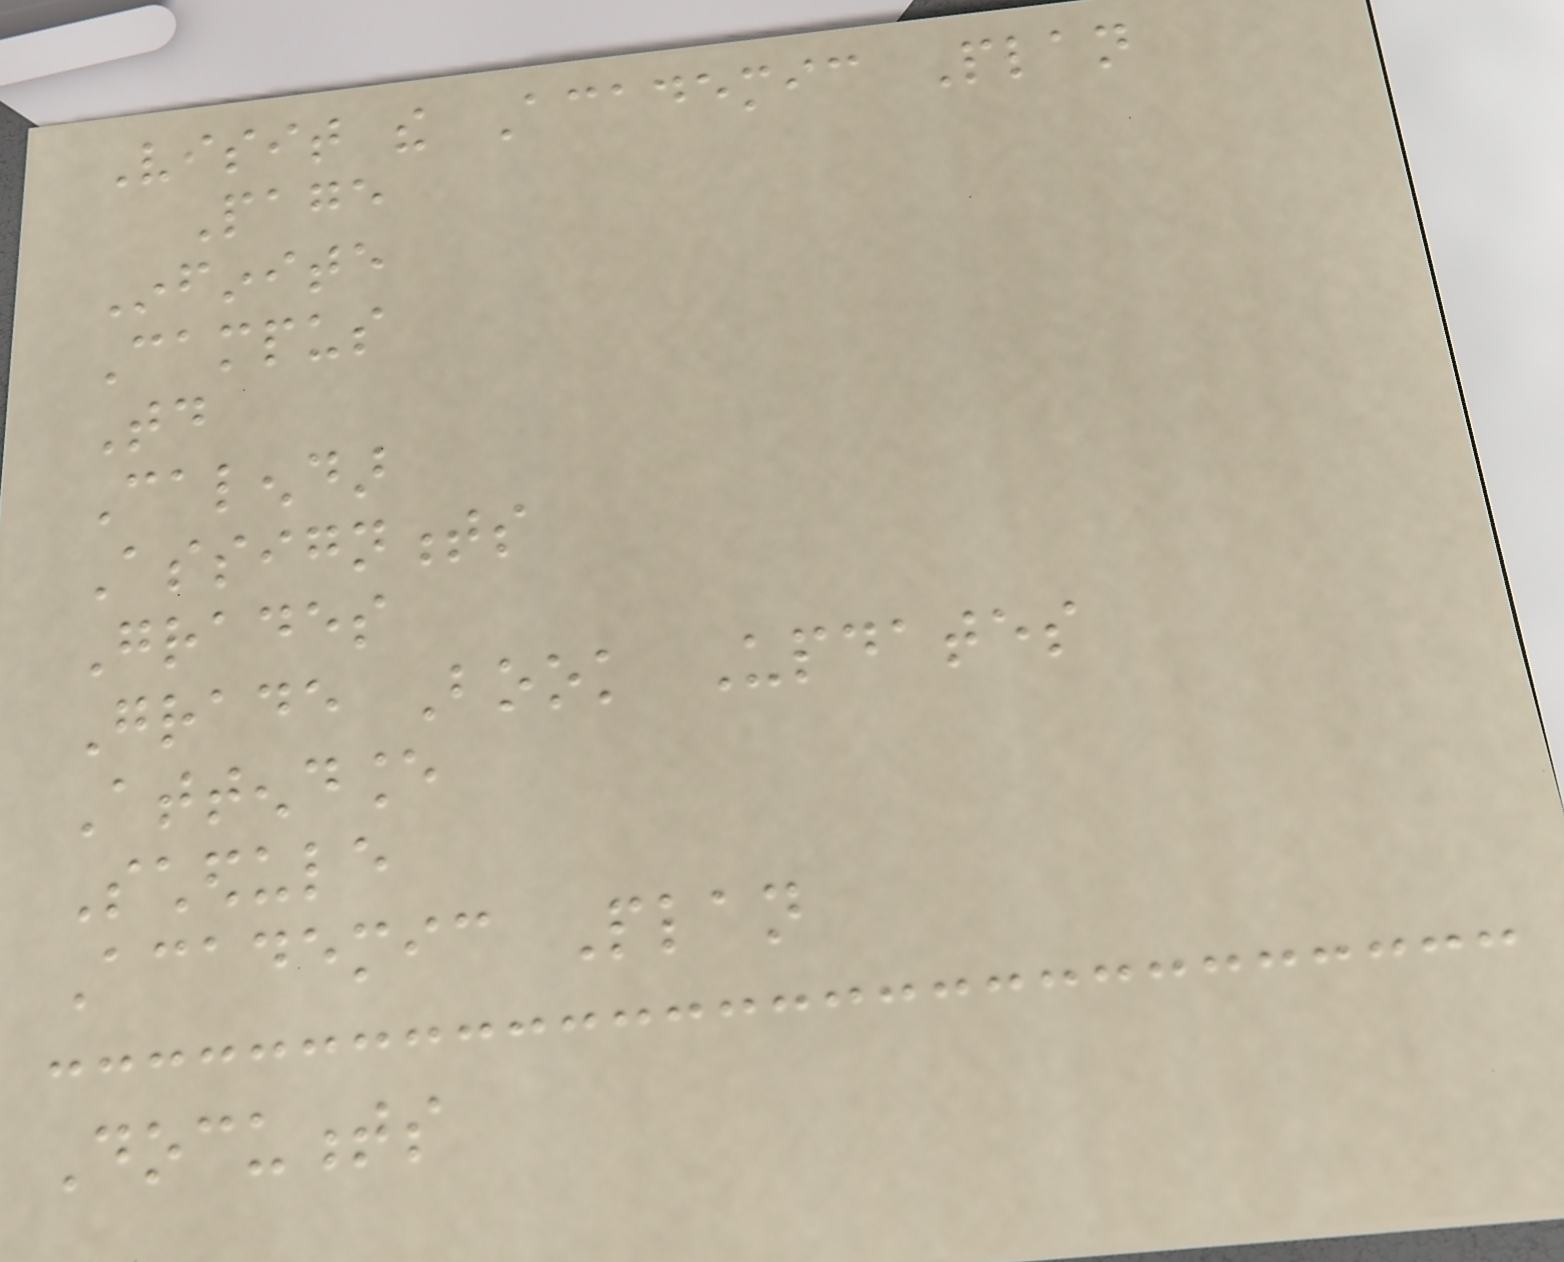Visit the Academic Plan
Page
Infinite
Campus
Today
Calendar
Assignments
Grades
Grade Book Updates
Attendance
Schedule
Academic Plan
Documents
